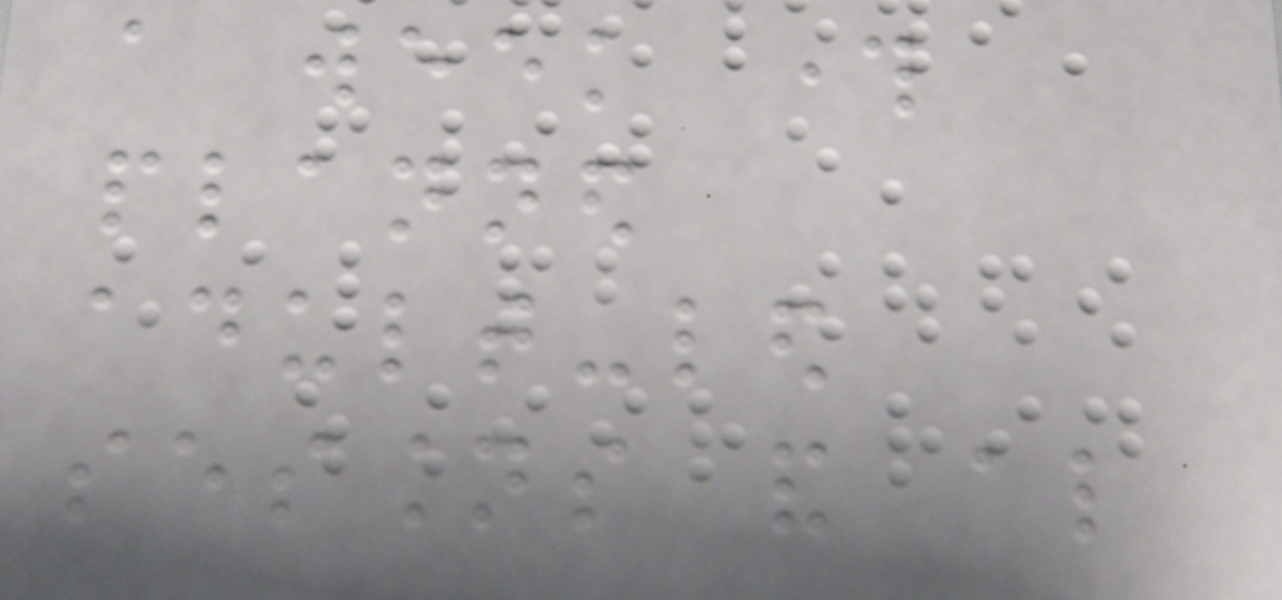a week through
planned
adult-led
sessions and also
